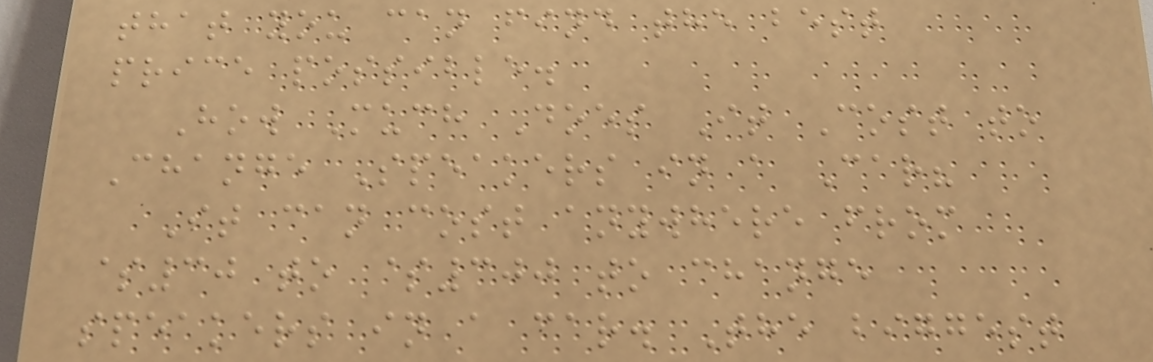that you can find the best
price possible.
How Much Does It Cost to
Change Speakers in a Car?
It can cost anywhere from
$30 to $300 to change
speakers in a car. The biggest
